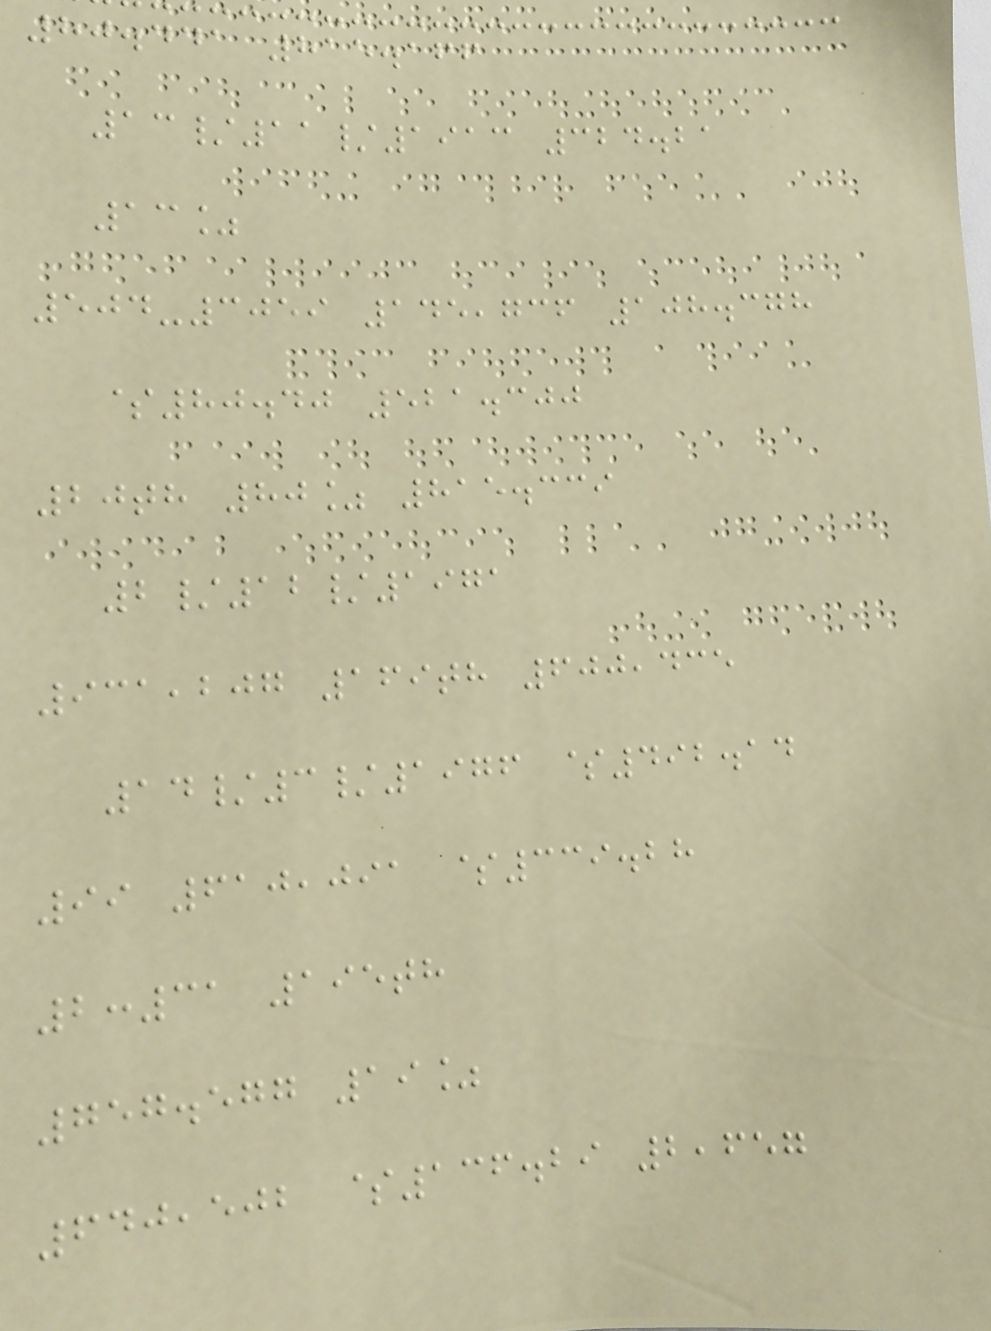80.441 815.166
13/11/1913 324.21
13%
504-3059 145,736 108.378
$80.40 521.300
20th 80% 815.339
2/12/1971
931,207 169th 600,435
14/3/1976 $492.14
99 610,091 $339.28
2:31 195th
757.577 19%
640,502 $136.29 2,657
